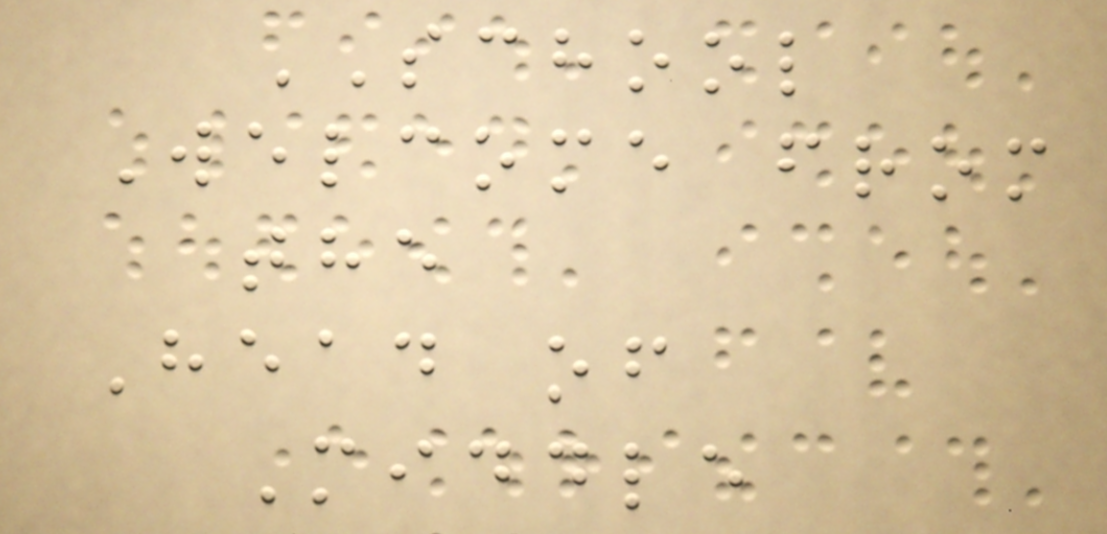SCHOOL
Welcome from
the
Head of
Middle
